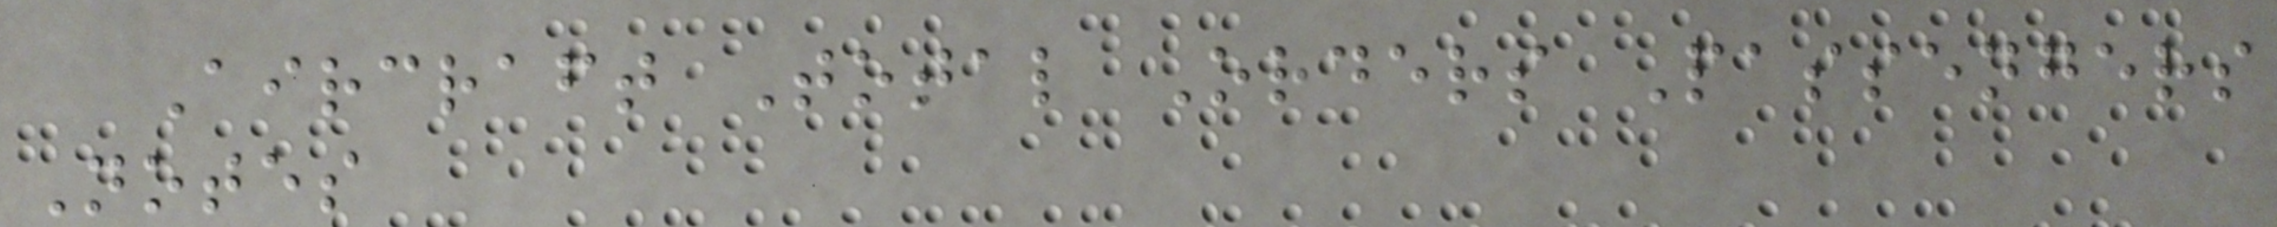Aircraft Total Orders Passengers
Notes
